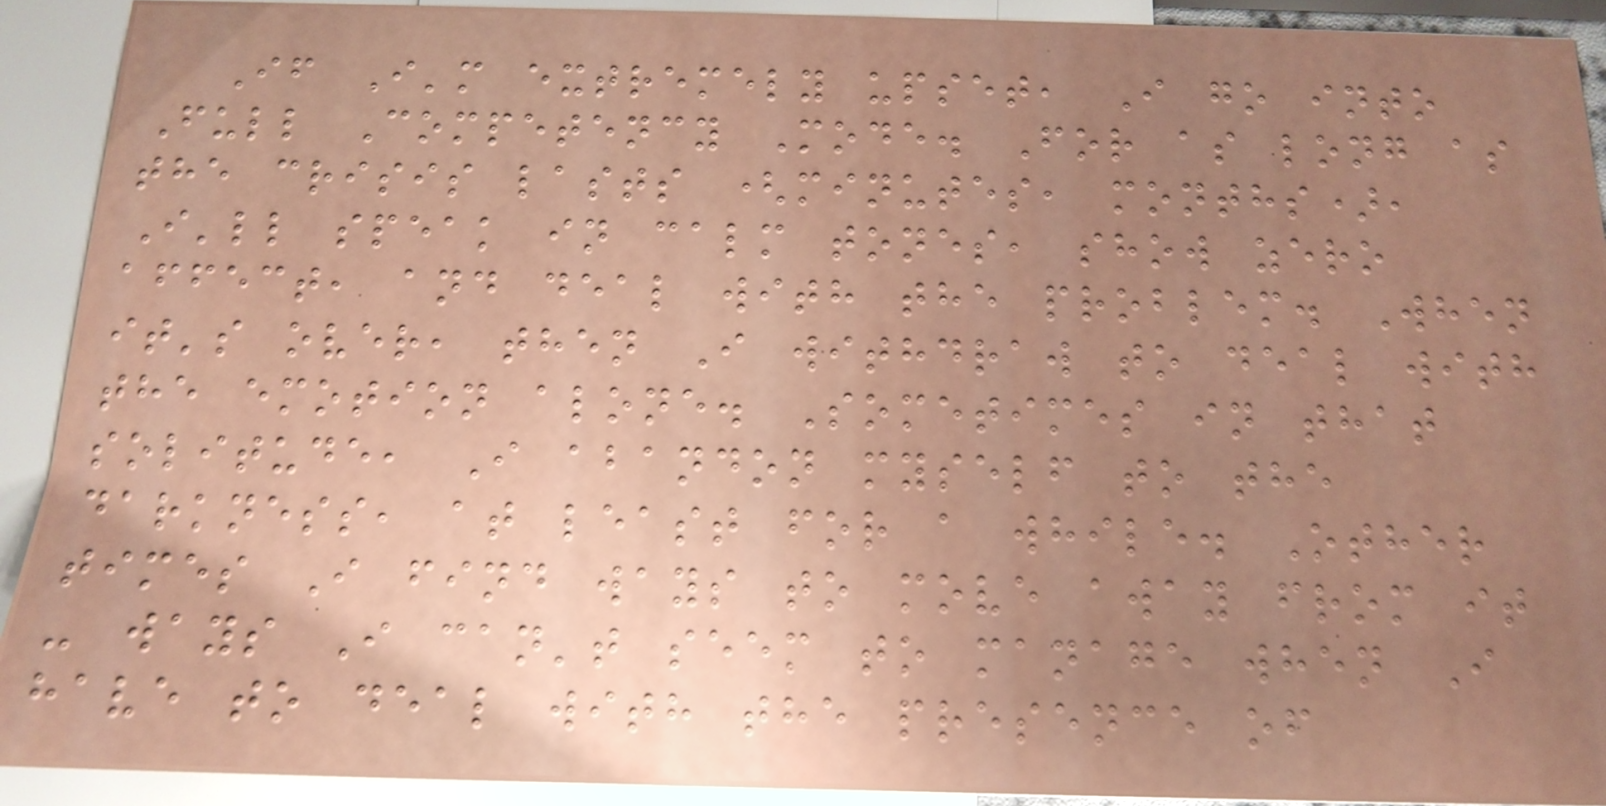If I'm extremely upset, I go into
Full Competency Mode. For as long as
the crisis lasts (minutes, months),
I'll speak in calm tones, show zero
affect, and deal with the problem. When
it's over, then I withdraw to deal with
the emotion alone. Sometimes in that
solitude, I abandon myself to the
darkness, at least for a while. Other
times I find ways to move away from it
- ways I can't seem to manage when I
have to deal with the presence of
